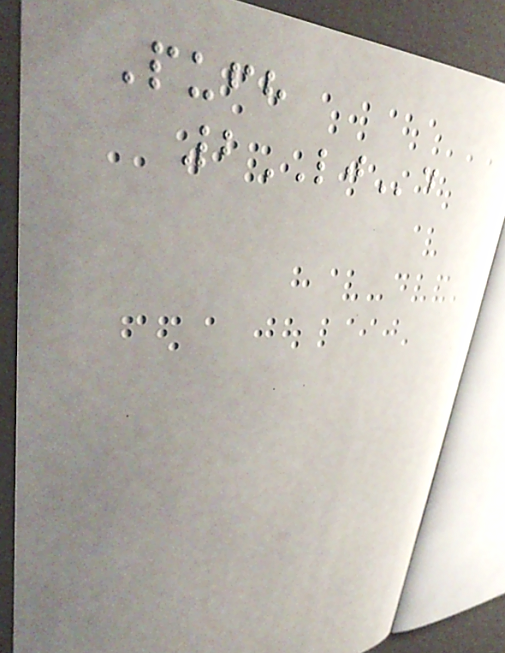Pufh
2LJd
